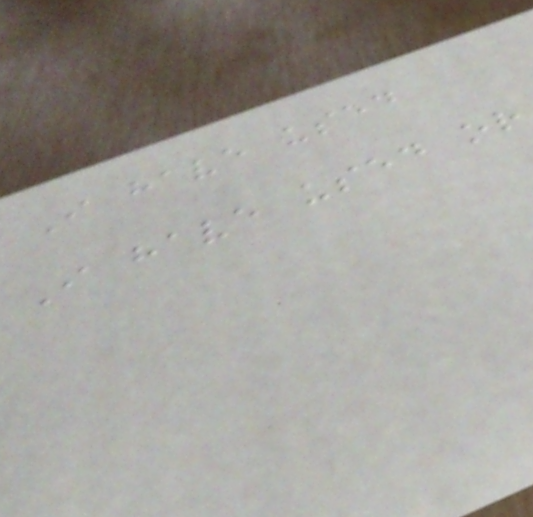I have used
I have used or
